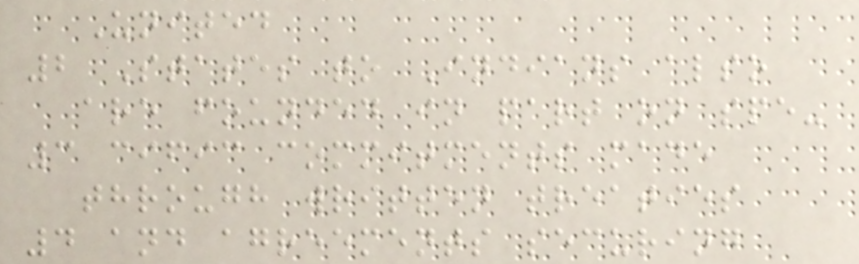United
2 States to Indians also
are founded in part on spe-
3 cific commitments made
through written treaties
4 and agreements securing
